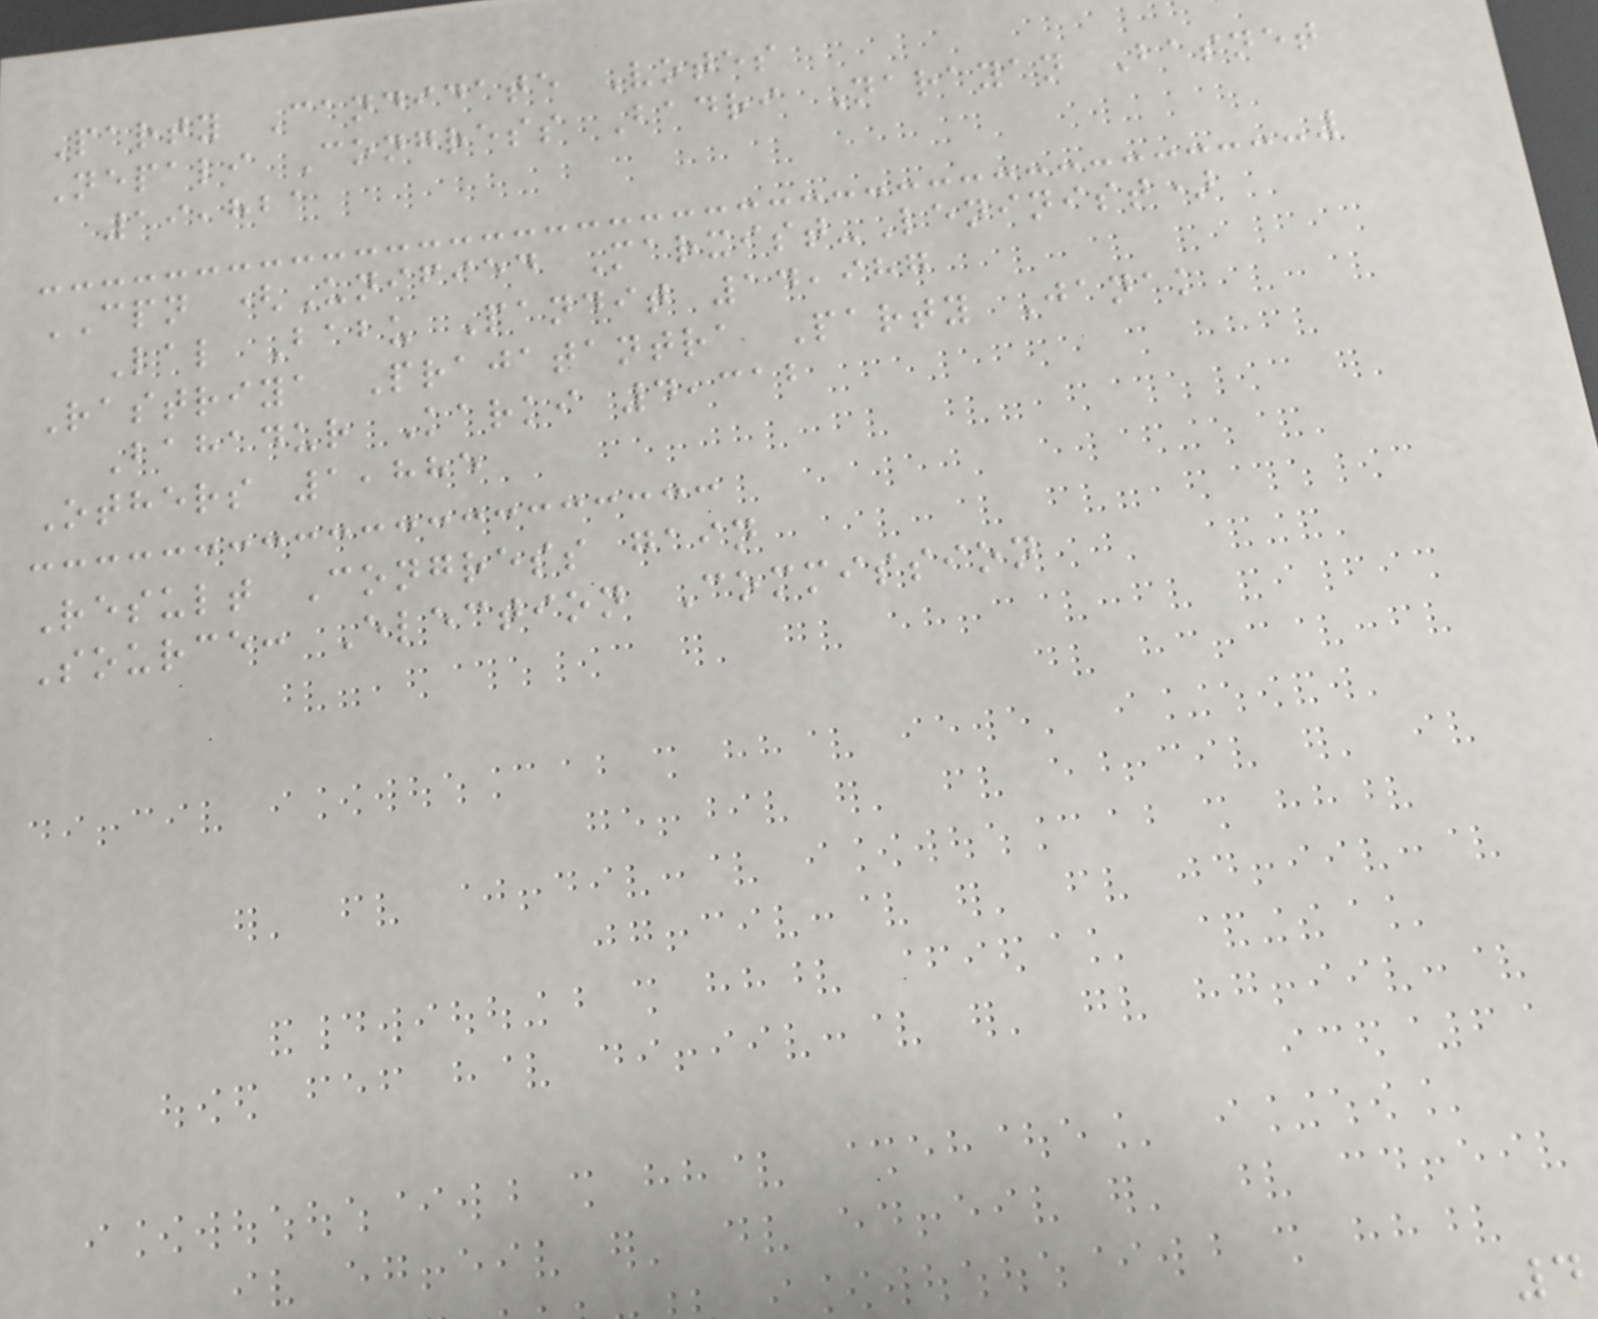Party Candidate Votes
Nepali Congress Badri Narayan Basnet
19,821
CPN (Unified Marxist-Leninist)
Lal Babu Pandit 14,987
Rastriya Prajatantra Party Janak
Bahadur Karki 4,312
Others 1,885
Result Congress gain
Source: Election Commission
4
